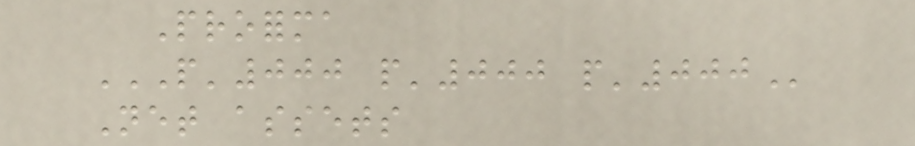Proforma
P'000 P'000 P'000
Net assets
